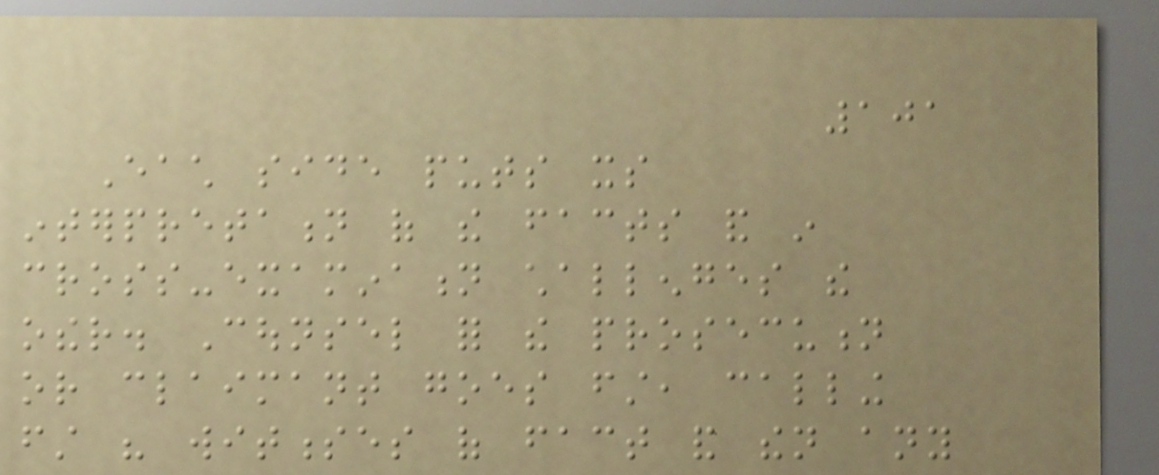101
Each side puts its
interpretation of the facts and in
cross-examination challenges the
other. Counsel for the prosecution
or claimant goes first, calling
first his witnesses of fact and then any
